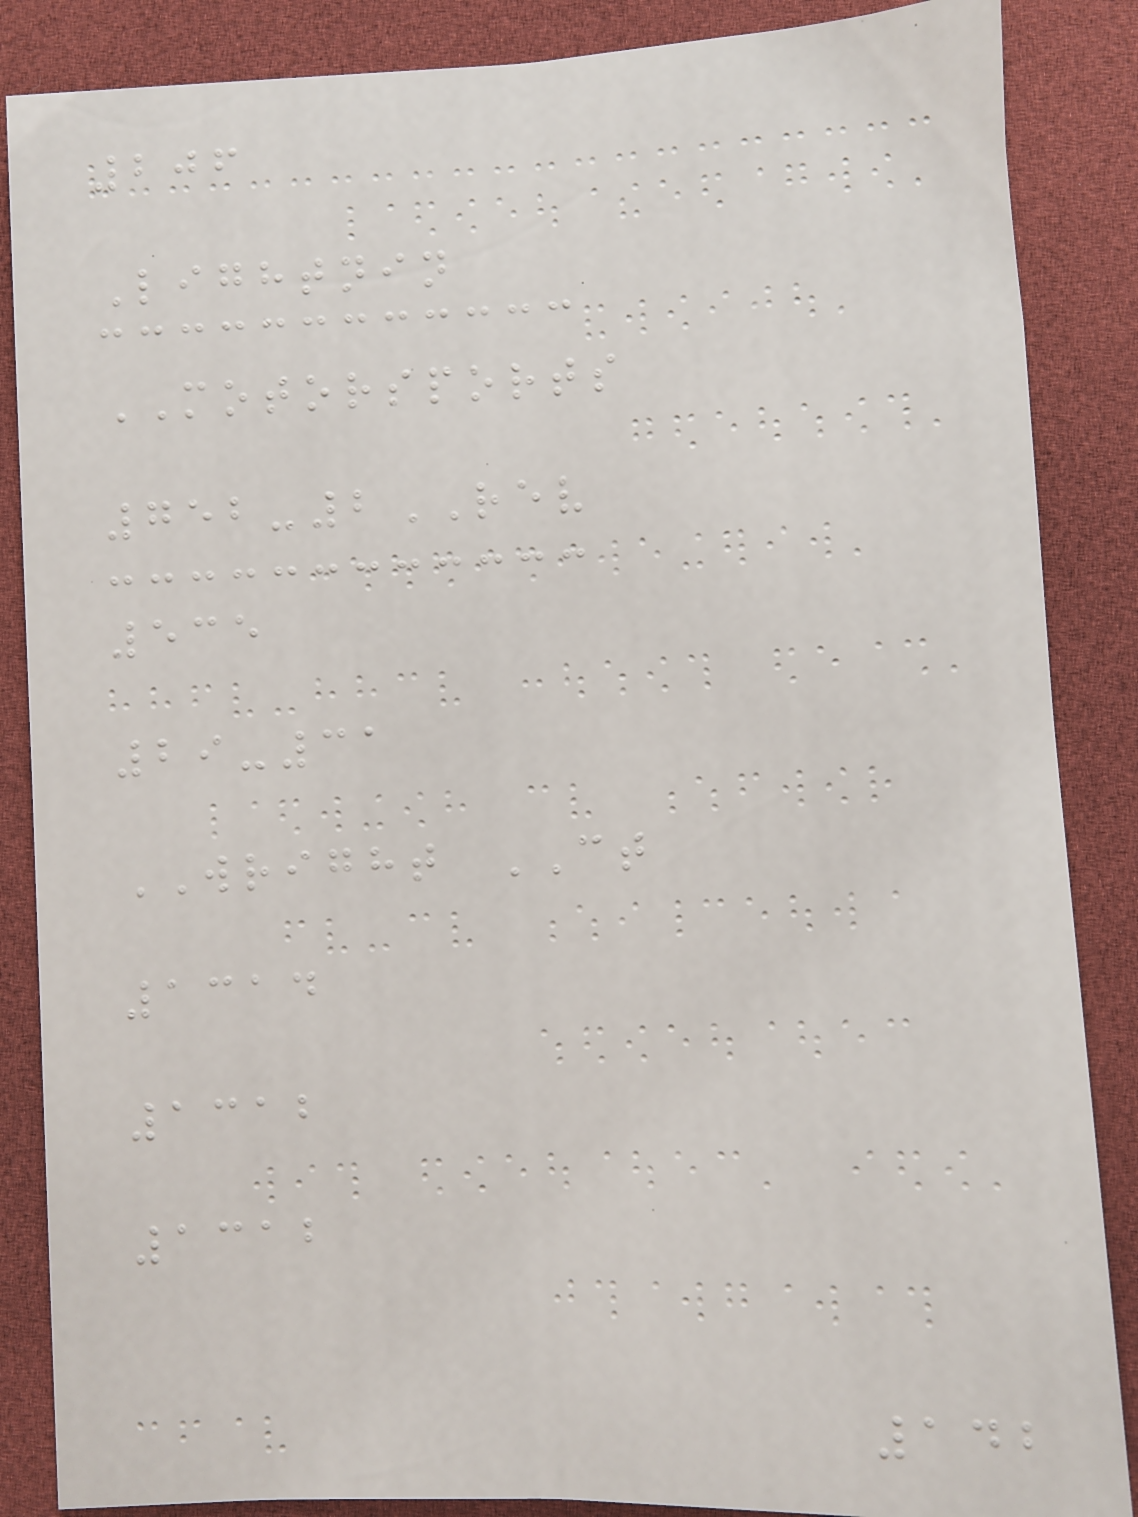206
Lightnin
MOTORSPORTS
752-2REV
535
29-31
WRIGHT CT
1314
1312
1312
142
